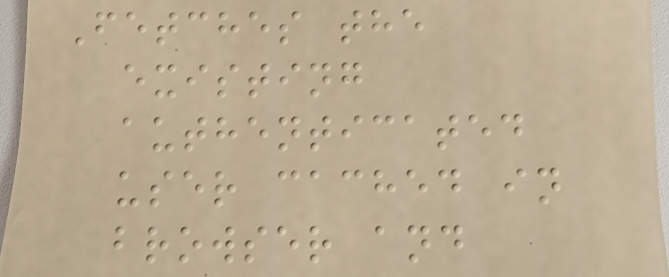Fetches the
existing
authenticated
user cached in
browser and
